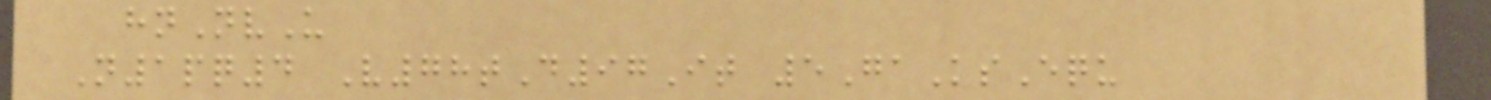hnNvU
N1pq4 V78tD97It 5GaKsEqu
